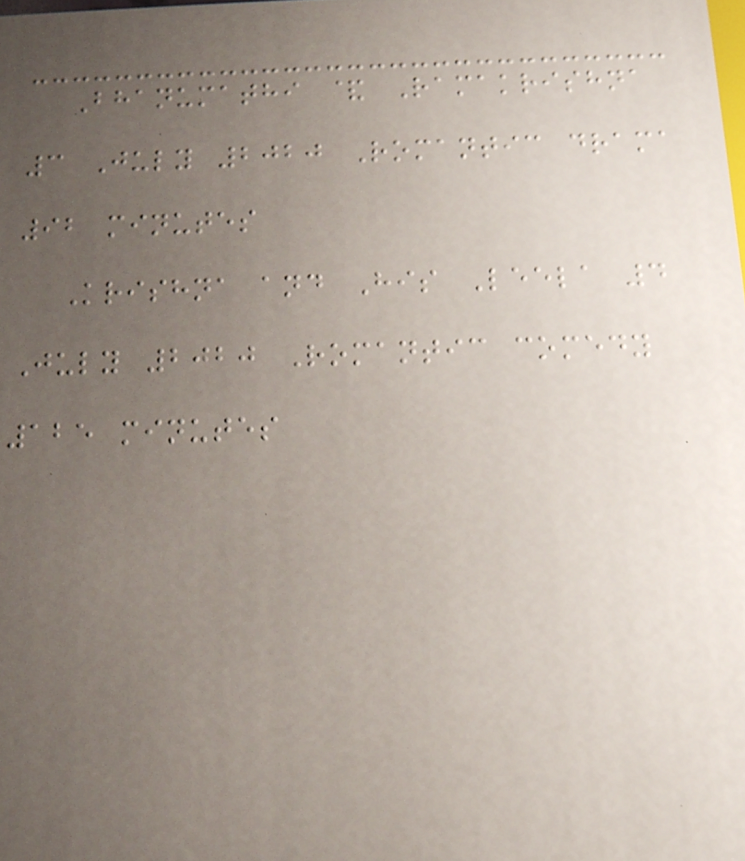Bhanumathi & Ramakrishna
3 July 2020 Romantic drama
92 minutes
Krishna and His Leela 4
July 2020 Romantic comedy
125 minutes
